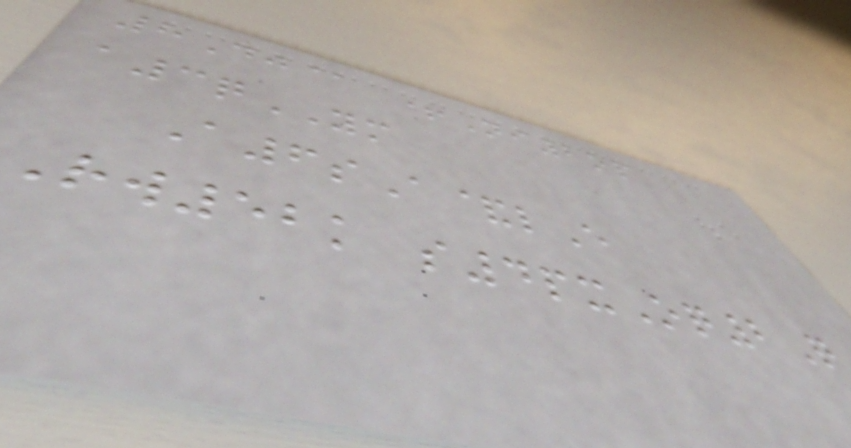8Dj@ +Ni2op
a3qYM
A6sA&lE
Rw52k s4pxOq2Q
